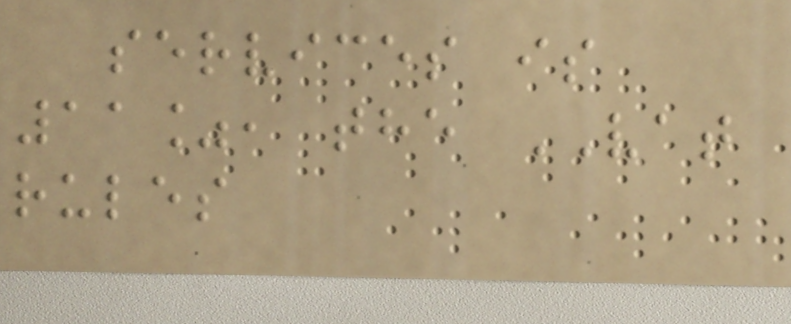services is
11%, the VAT
rules
